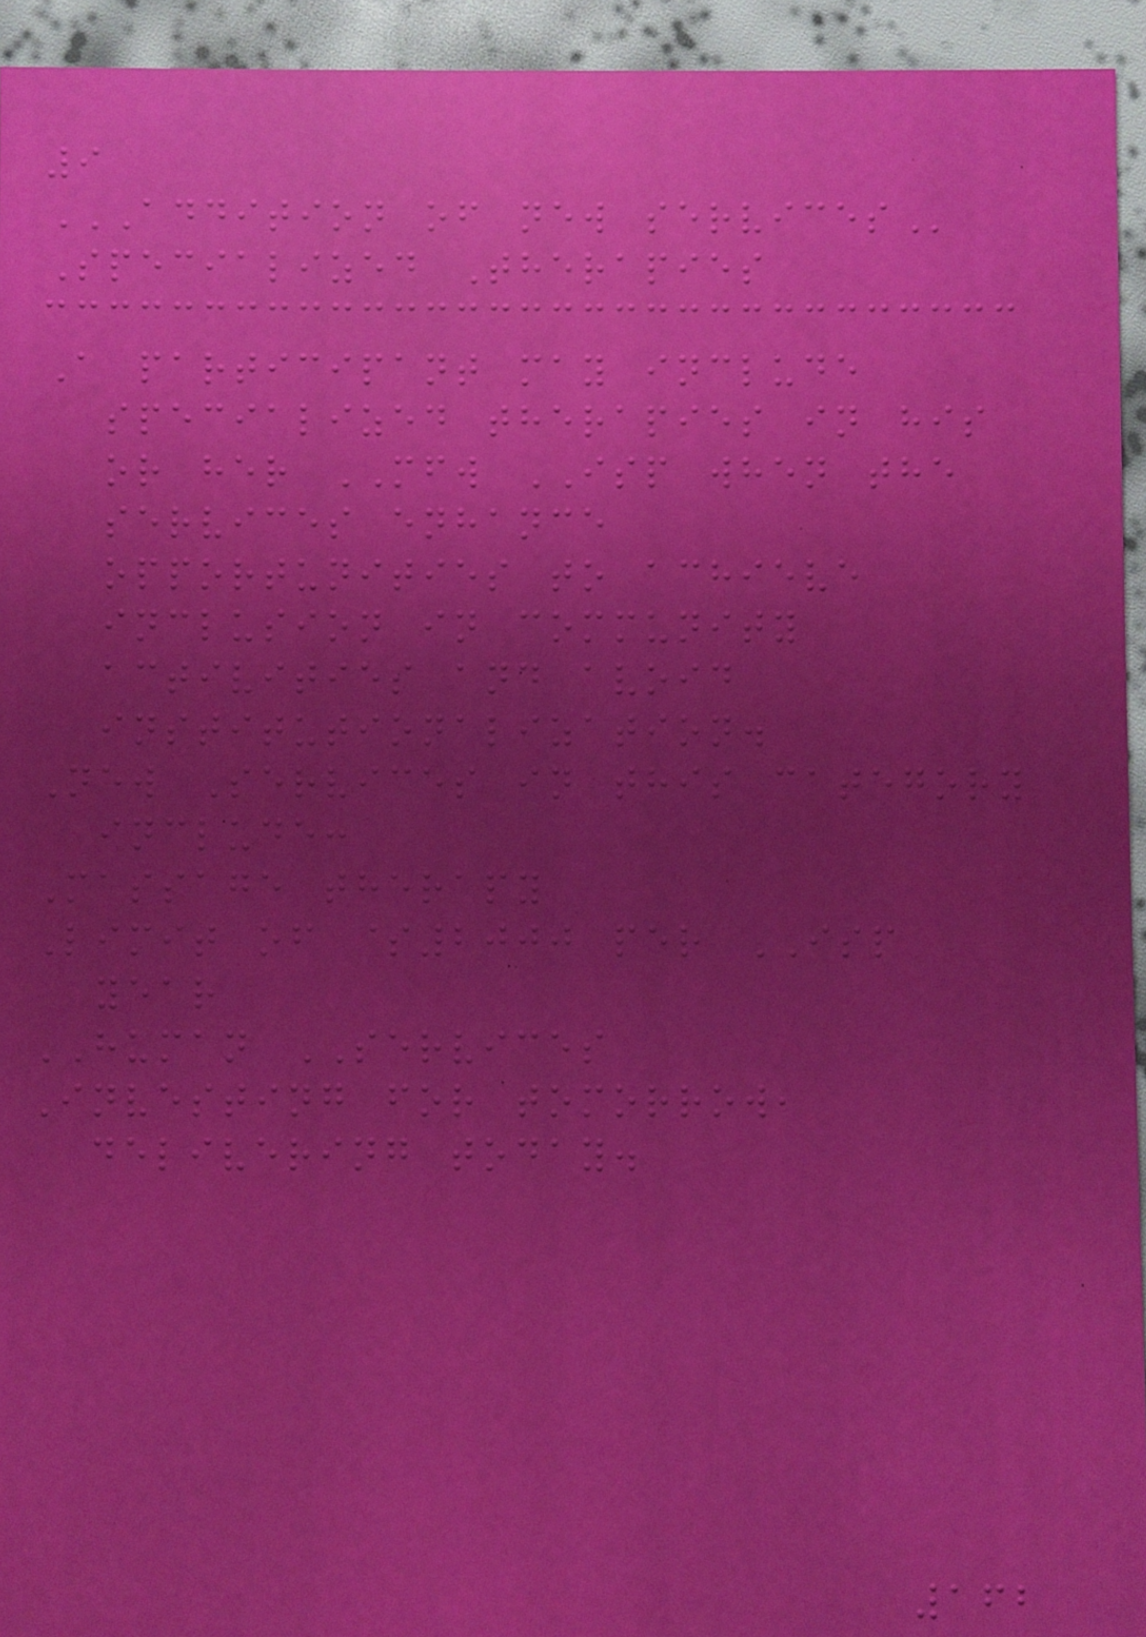9
ADDITION OF NEW SERVICES
Specialized Therapies
A participant may include
specialized therapies in his
or her MFW ISP when the
services enhance
opportunities to achieve
inclusion in community
activities and avoid
institutionalization.
New Services in this category
include:
Massage therapy
Limit of $2000 per ISP
year
HUMAN SERVICES
Investing for tomorrow,
delivering today.
162
